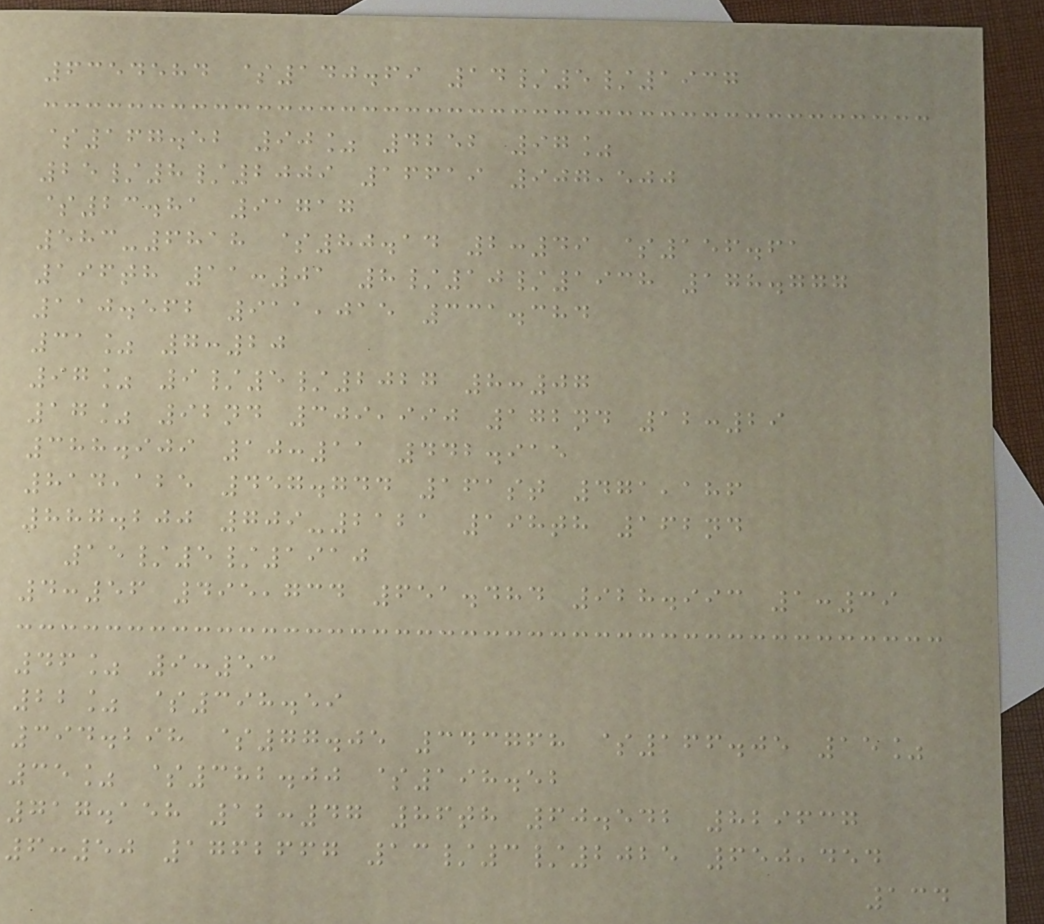6354584 $140.69 14/5/1937
$167.52 90% 4252 97%
25/8/2009 16619 907,500
$23.81 91717
583-6818 $80.14 2:49 $156.61
196th 11:01 8/10/1938 178.777
110.562 911,015 331.384
31% 7:20
97% 9/5/2027 8:07
17% 92nd 309,990 172nd 12:29
388.909 10:11 442.915
814,125 457.744 161st 471,186
887.200 709-2121 198th 162nd
15/5/1910
4:56 495,734 651.484 928.993 1:39
46% 9:53
22% $398.59
394.298 $77.05 343768 $166.05 15%
35% $382.00 $198.52
717.158 12:47 86th 60.542 829637
6:50 1762667 13/3/2025 650,454
134
